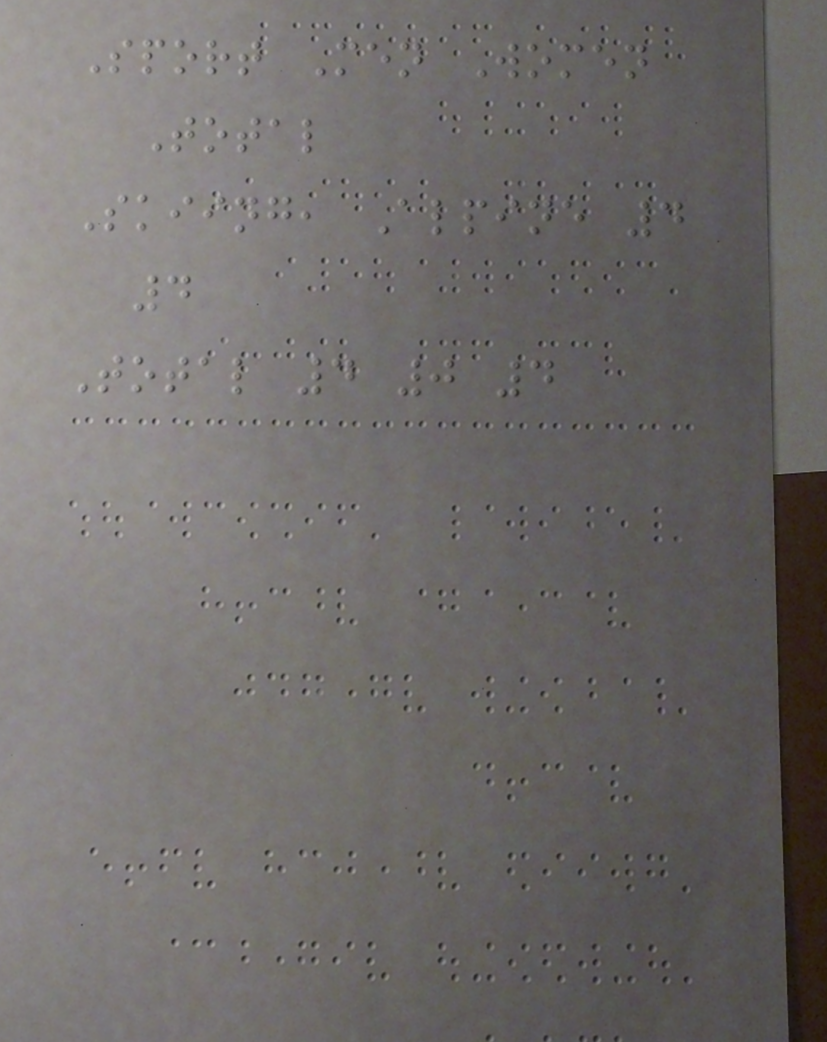Sport Men Women
Total
Skiing, Alpine 4
4
Total 4 0 4
